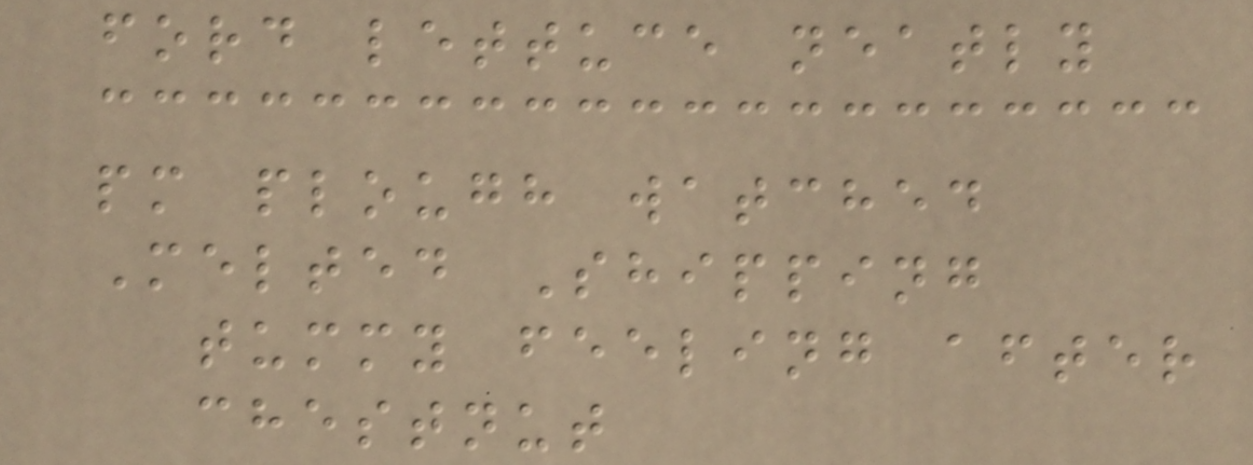ford lettuce neatly
pm plough watched
Melted Shipping
tummy feeling after
chestnut
